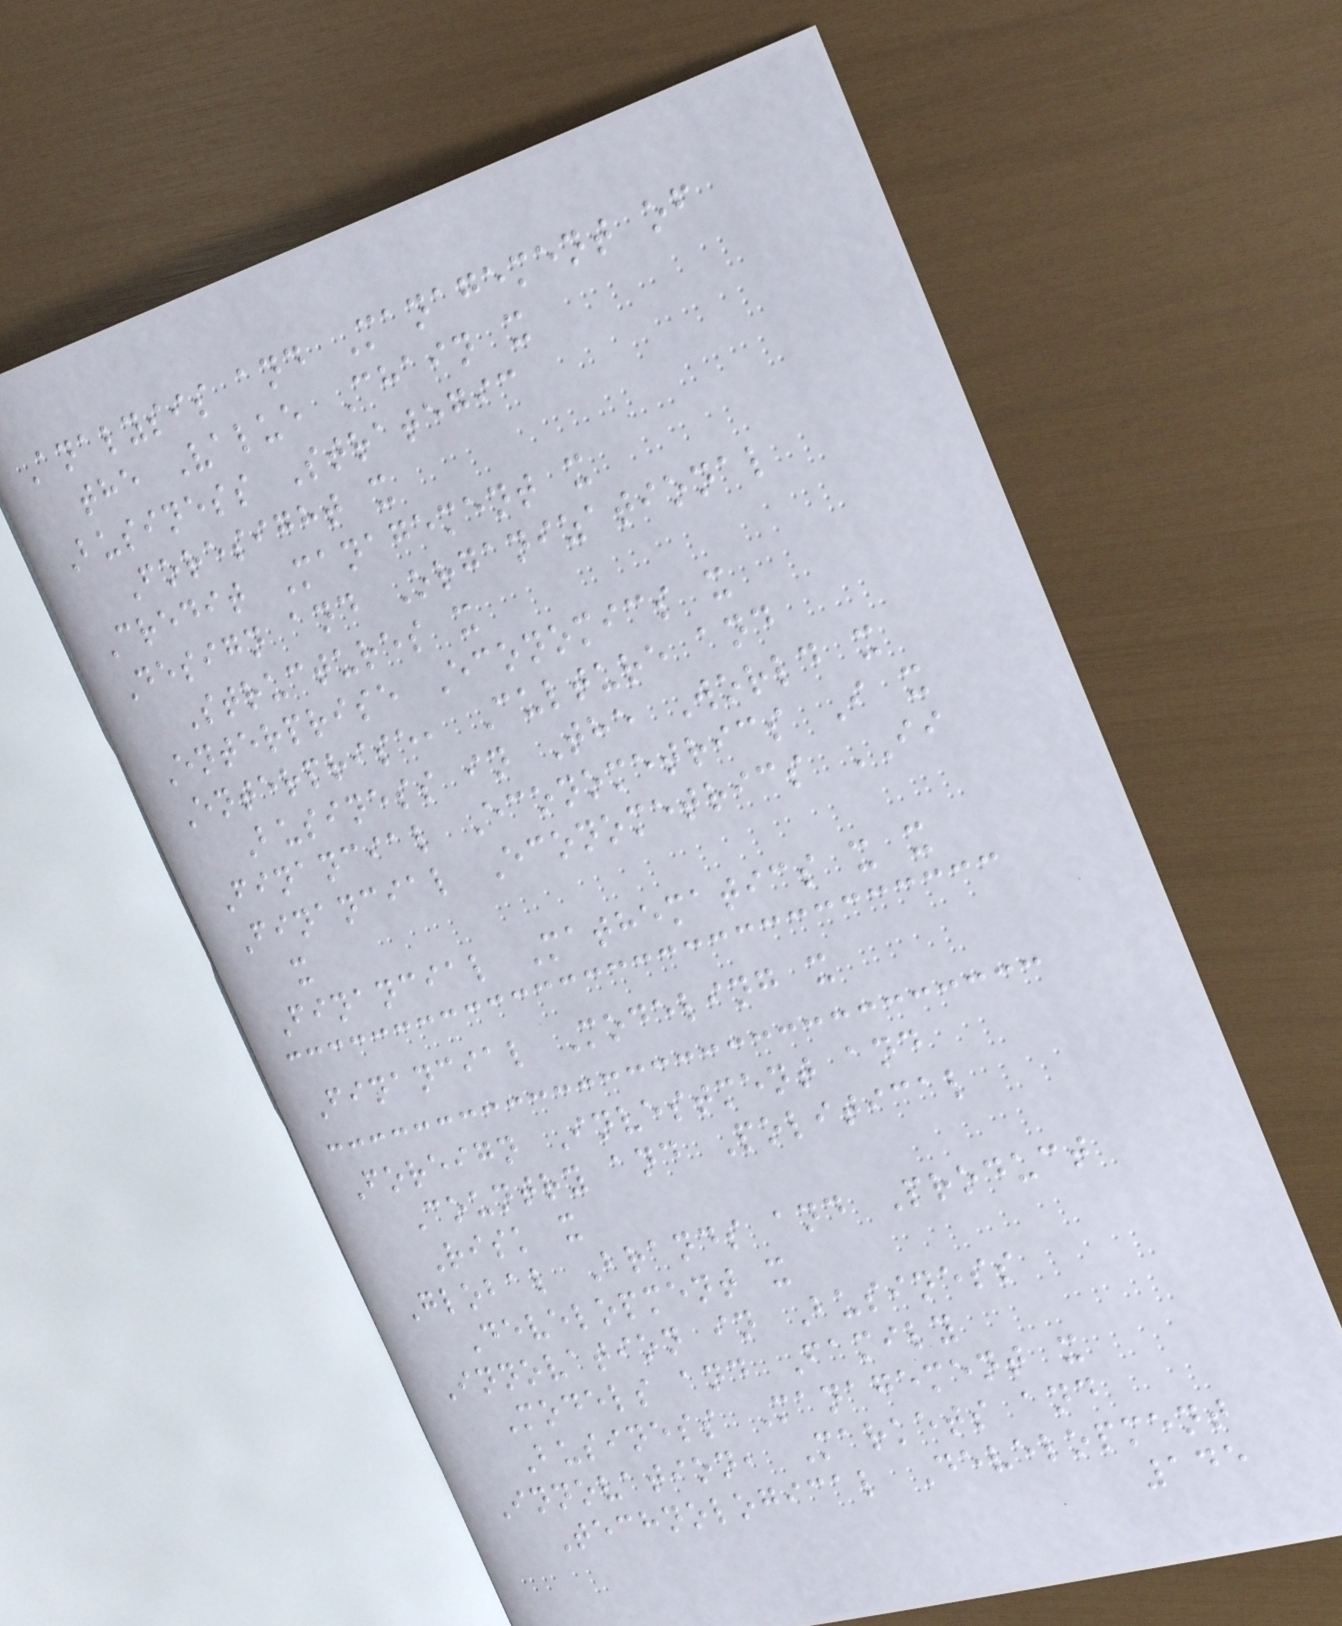Analysis and Management of
the Value Chain x
Business Strategic
Foresight x
Credit Management x
Design and Organizational
Structures x
Enterprise Economics x
Enterprise, Culture and
Business in The World x
Financial Econometrics I x
Financial Econometrics II
x
Financial Mathematics x x
Financial Modeling x
Foreign Investment and
Country and Political
Risk x
Global Brands and Product
Development x
Innovation in Business
Models and Family
Business Management x
Innovation, Markets and
Technological Development
145
